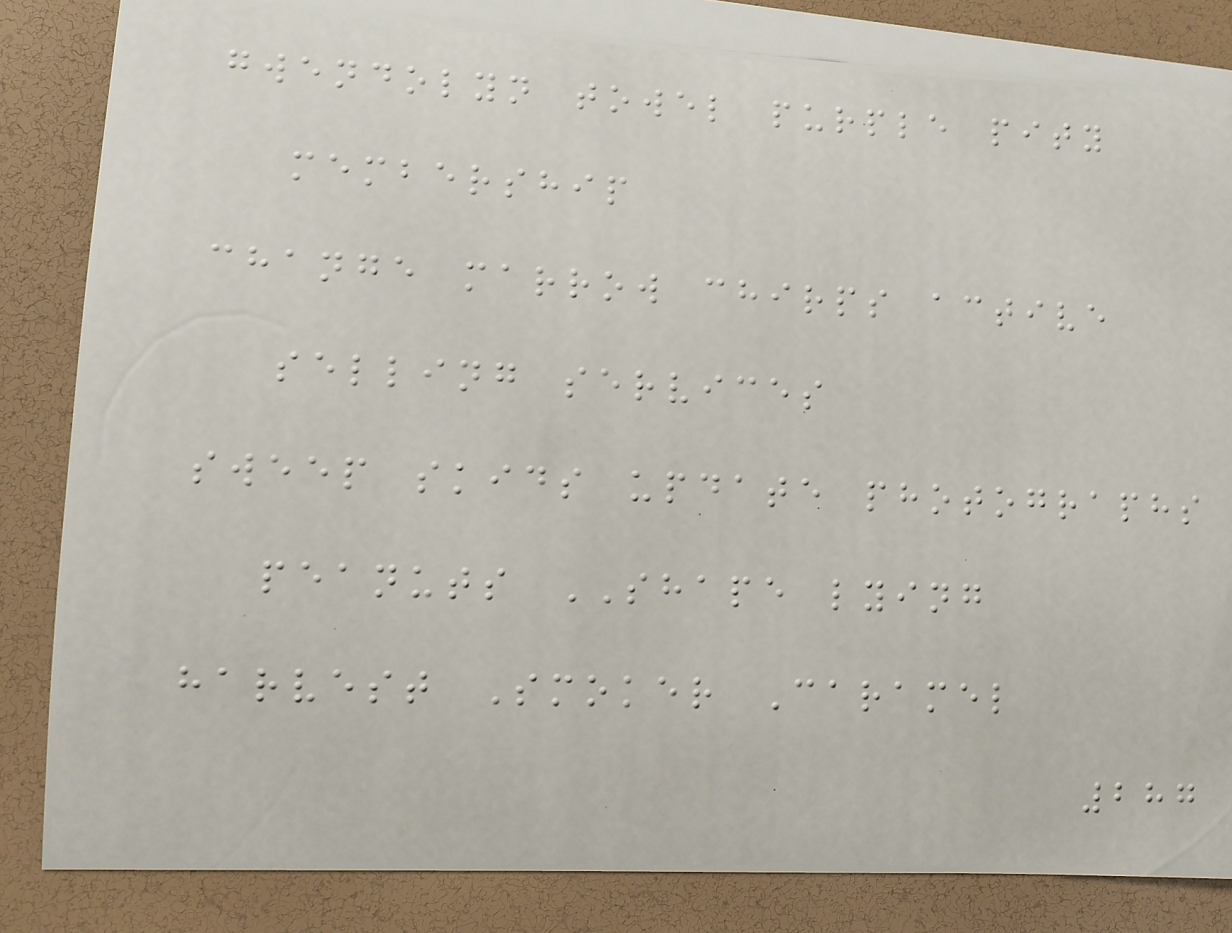gwendolyn towel purple pity
membership
change marrow chirps active
selling services
sweep skids update photographs
peanuts SHAPE lying
harvest Smoker Caramel
287
